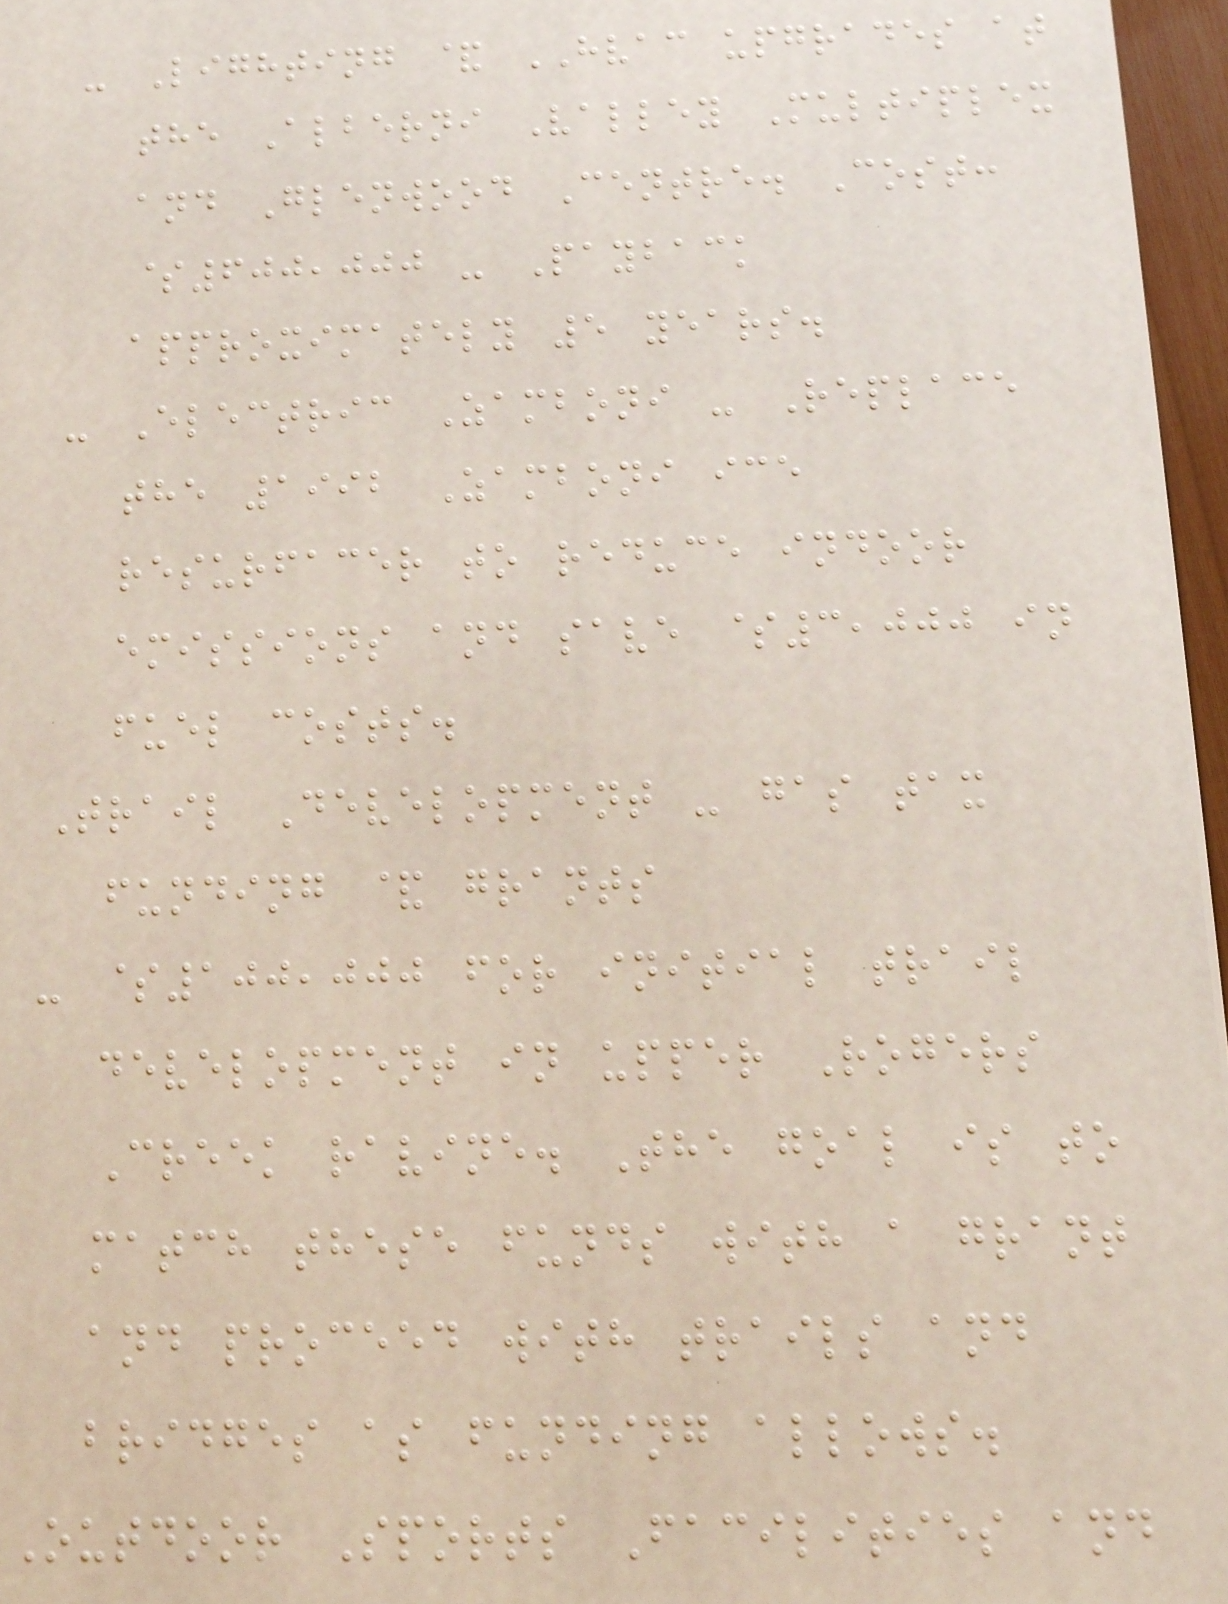- Lighting & HVAC upgrades at
the Alberni Valley Multiplex
and Glenwood Centre. Cost:
$600,000 - Payback
approximately 5 years.
- Electric Zamboni - Replace
the 1992 Zamboni ice
resurfacer to reduce indoor
emissions and save $3,000 in
fuel costs.
Trail Development - gas tax
funding & grants
- $100,000 for initial trail
development in upper Rogers
Creek ravine. The goal is to
match these funds with a grant
and proceed with trails and
bridges as funding allows.
Outdoor Sports Facilities and
